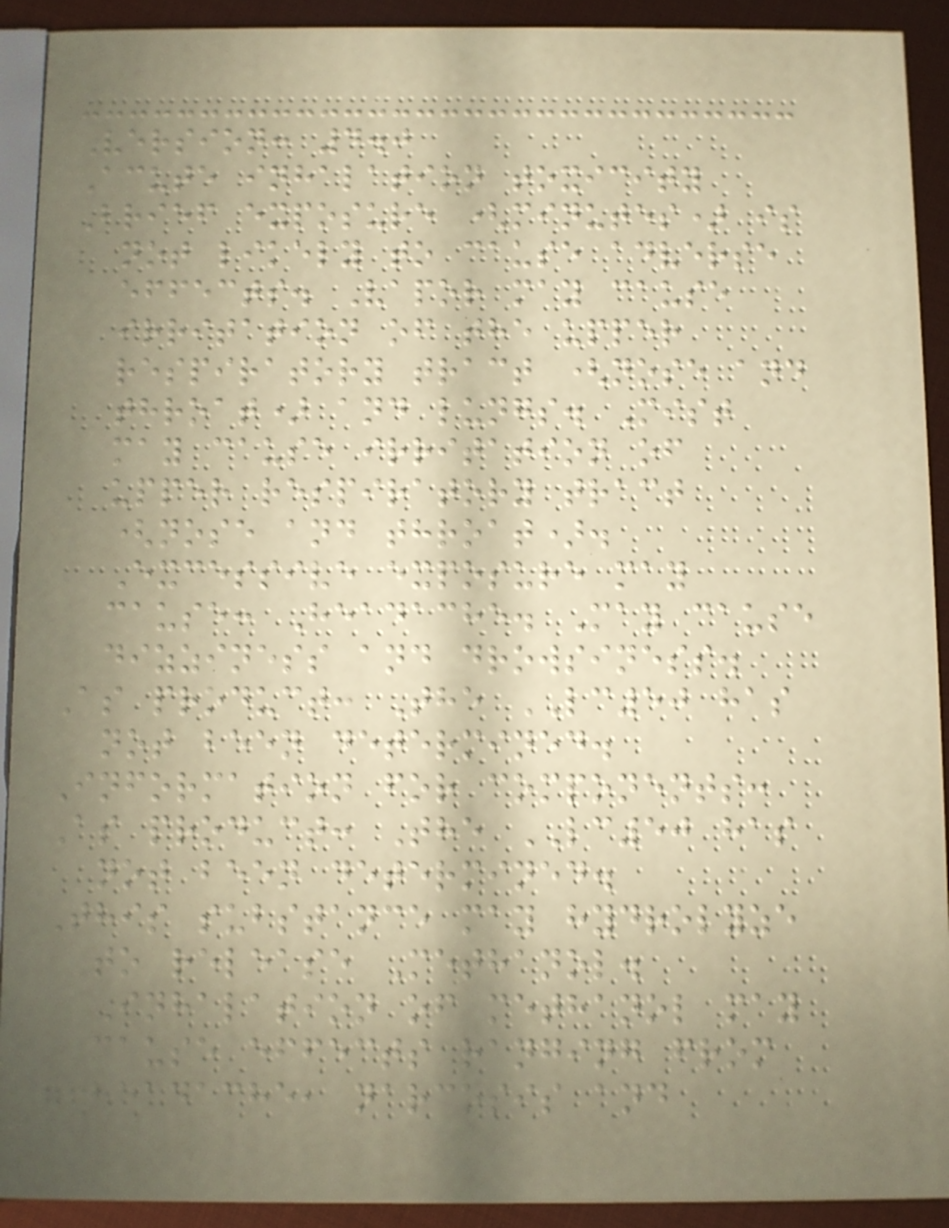Version: 4.0
Acute inhalation toxicity
Brief exposure (minutes) is
not likely to cause adverse
effects. Vapor may cause
irritation of the upper
respiratory tract (nose and
throat) and lungs. Mist
may cause irritation of
upper respiratory tract
(nose and throat).
Excessive exposure may
cause: Headache. May cause
dizziness and drowsiness.
As product: The LC50 has
not been determined.
Information for components:
As product: The LC50 has
not been determined.
This substance may hydrolyze
to release Methanol.
Inhalation of methanol may
cause effects ranging from
headache, narcosis and
